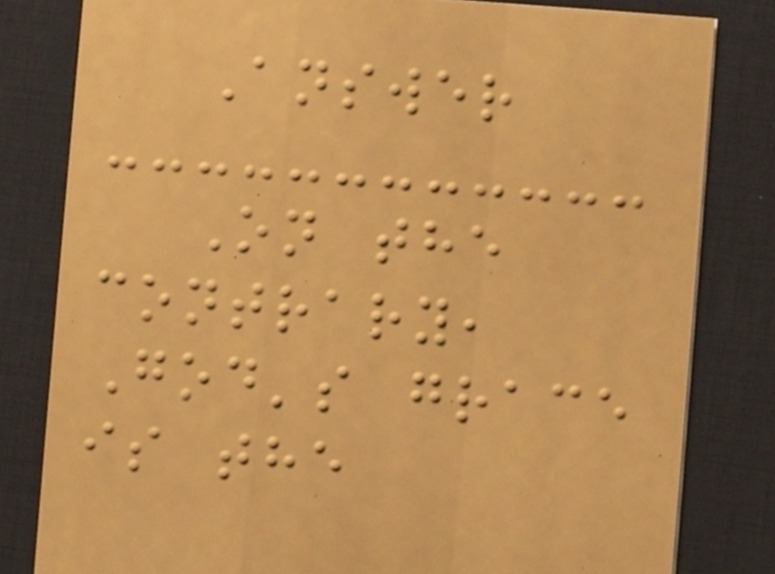Answer
On the
contrary,
God's grace
is the
